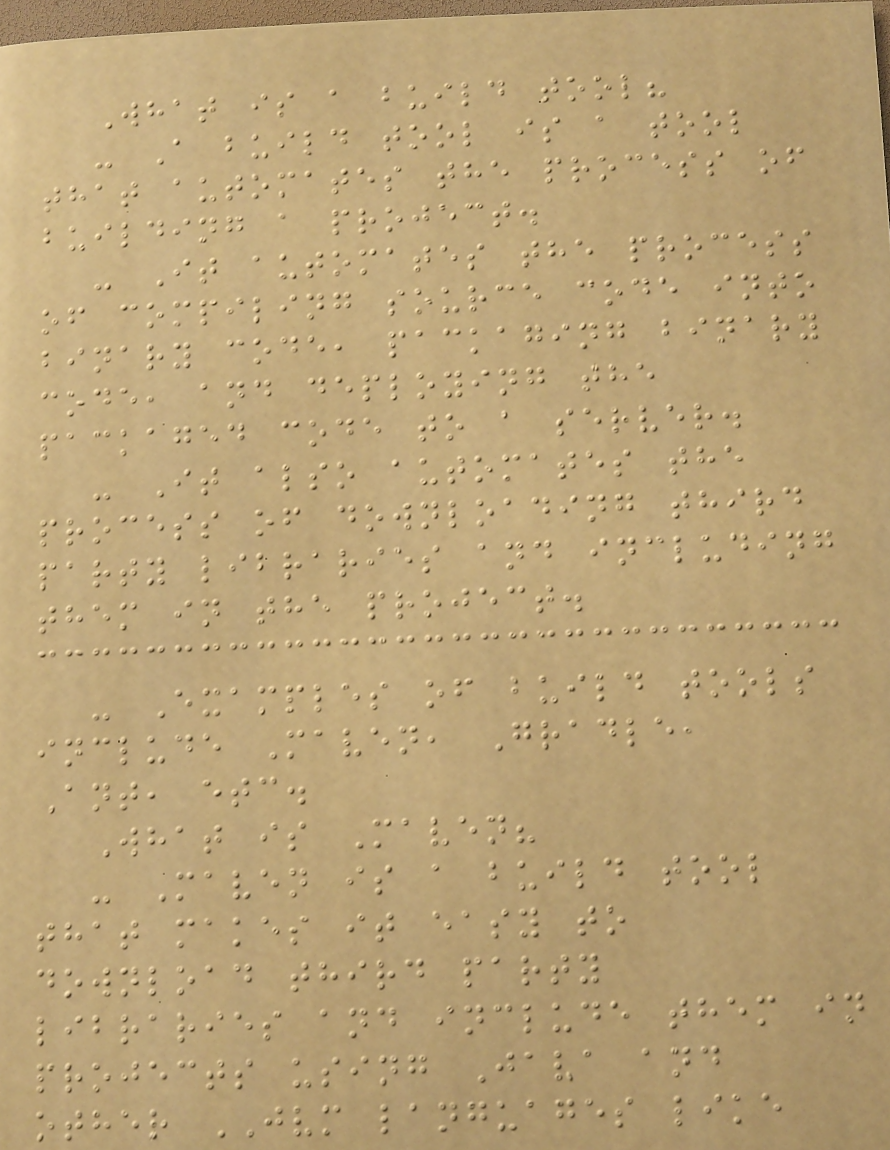What is a build tool?
- A build tool is a tool
that automates the process of
building a project.
- It automates the process
of compiling source code into
binary code, packaging binary
code, and deploying the
packaged code to a server.
- It also automates the
process of downloading third
party libraries and including
them in the project.
- Examples of build tools
include Maven, Gradle,
Ant, etc.
What is Maven?
- Maven is a build tool
that makes it easy to
download third party
libraries and include them in
projects using Java and
other JVM languages like
